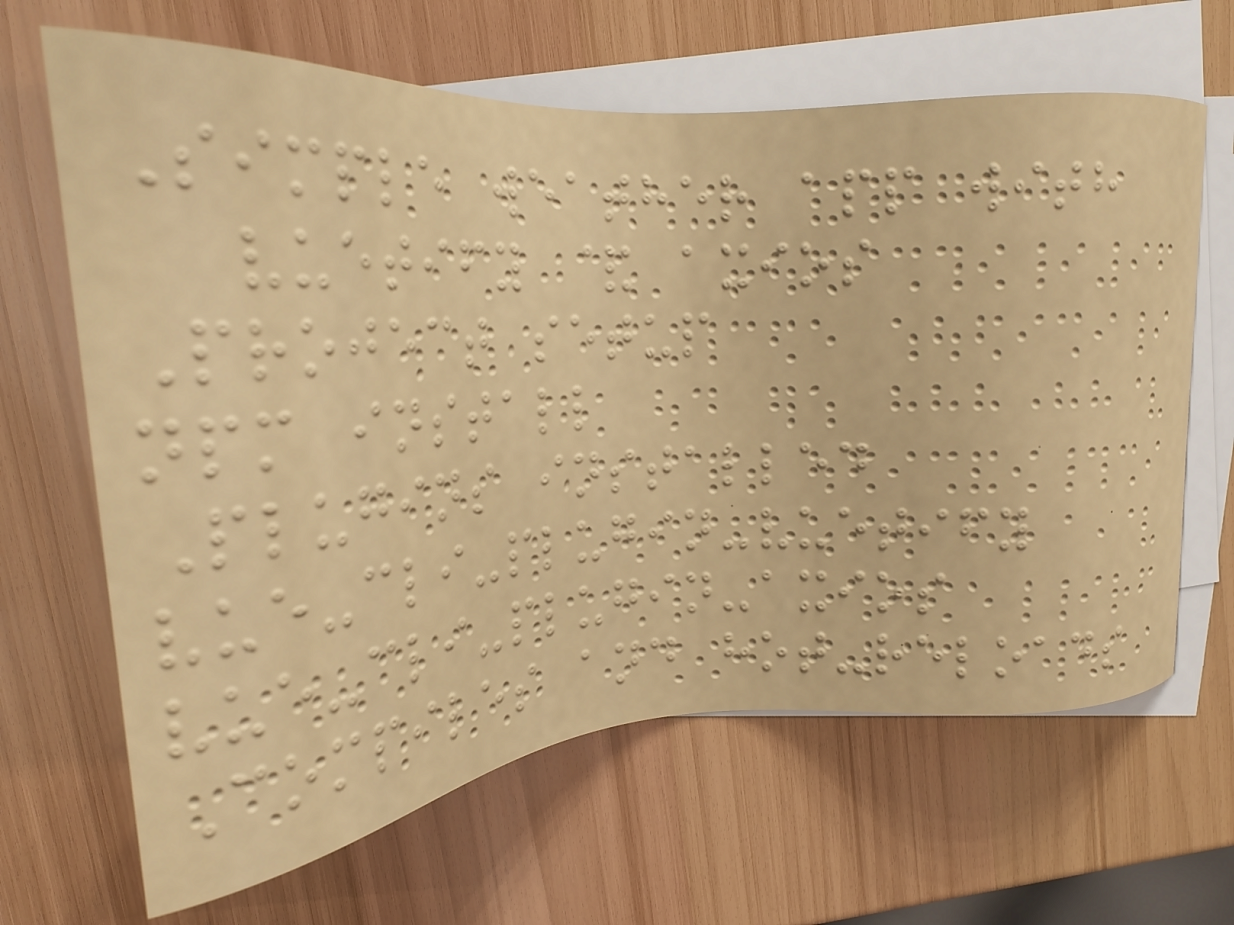Simple weather app with
vuetify & axios
Project setup
npm install
Plugins installed
vue-cli-plugin-vuetify
vue-cli-plugin-axios
Compiles and hot-reloads
